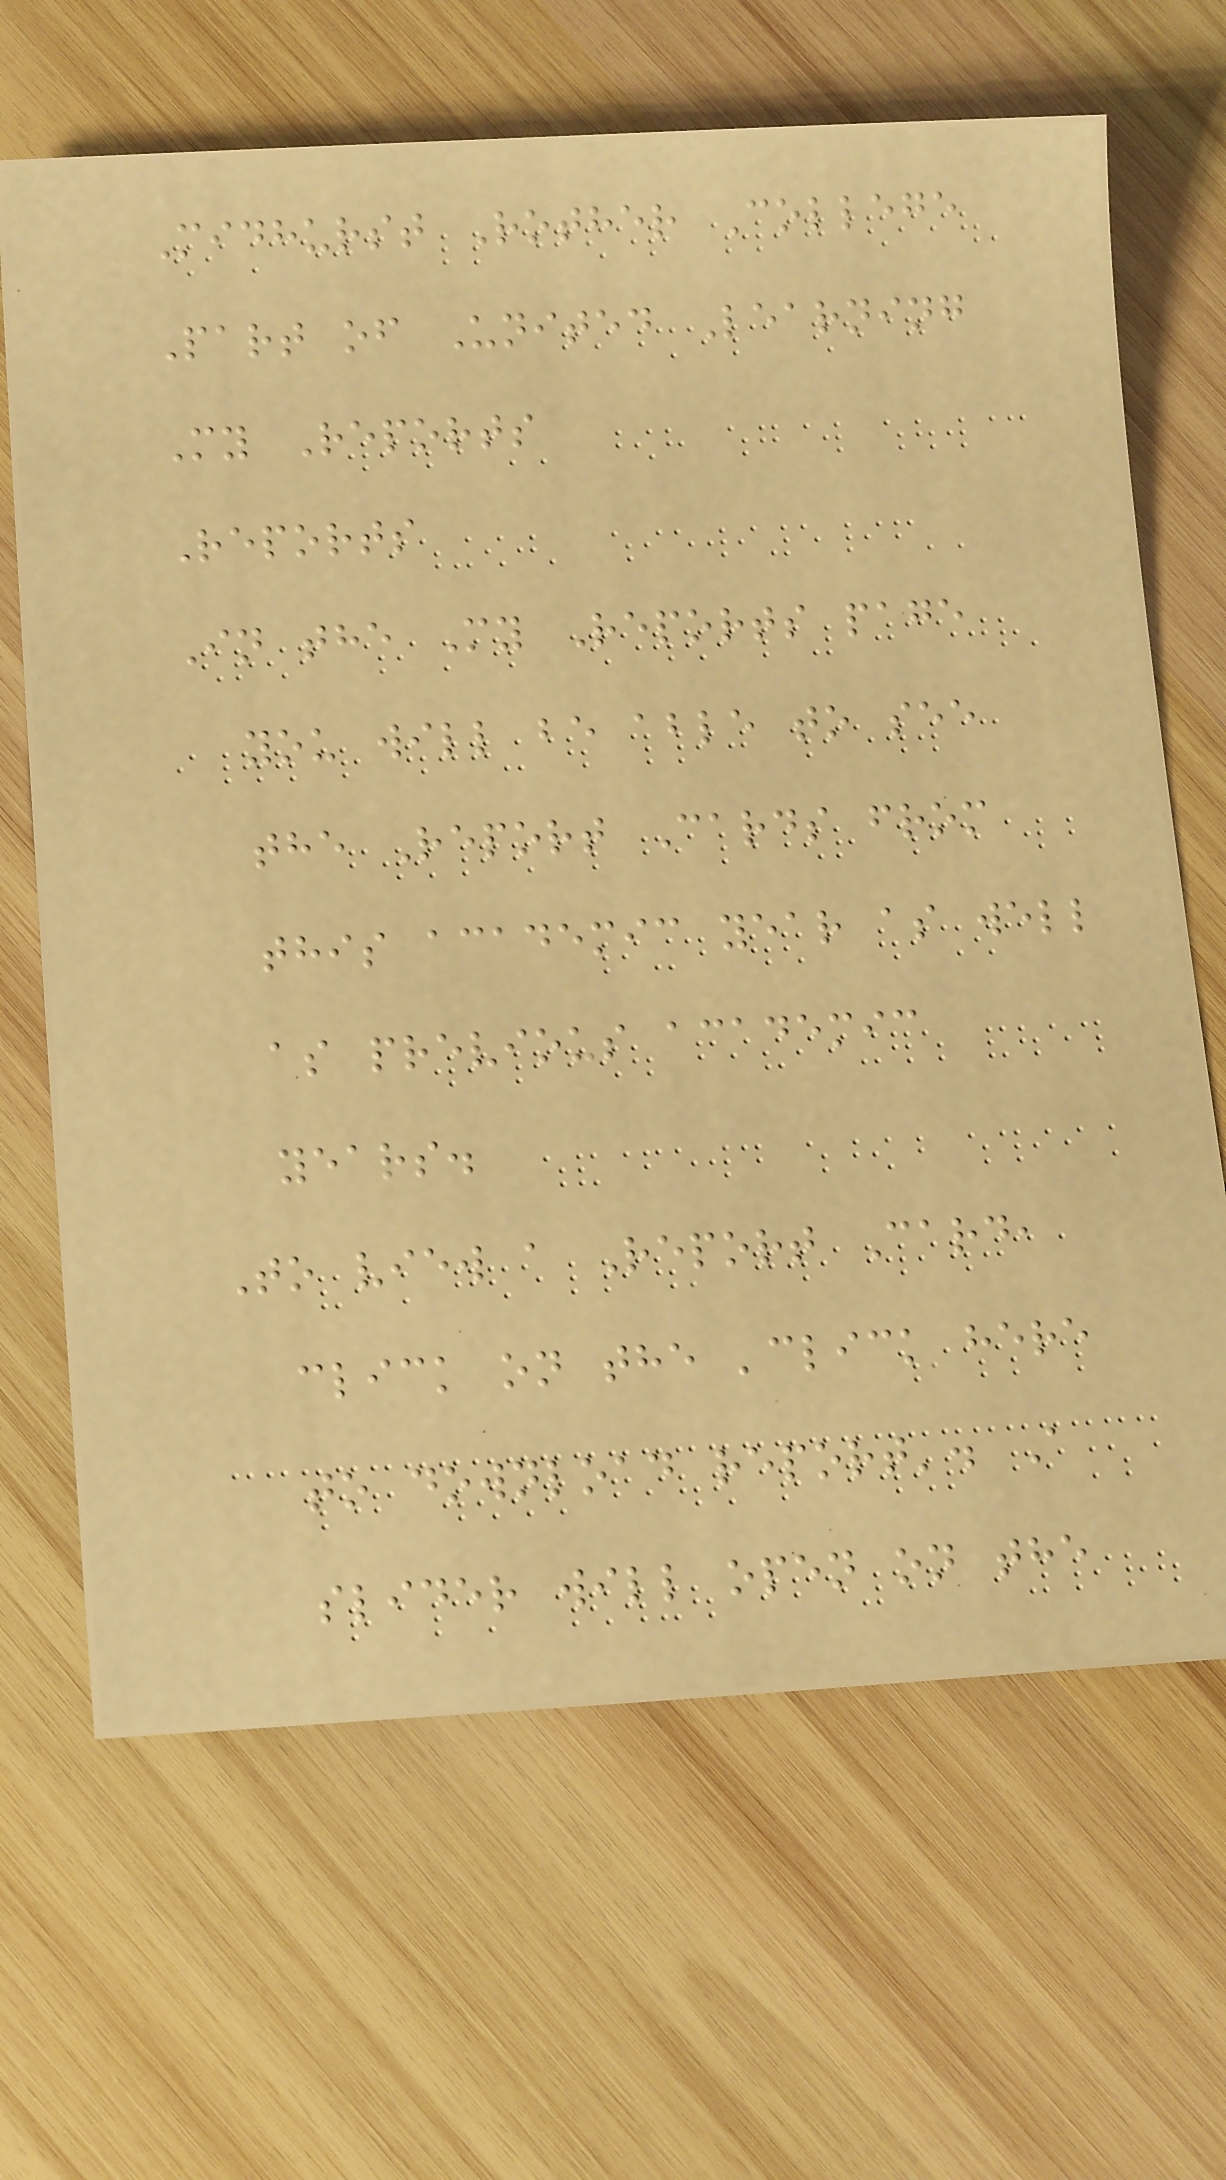Midhurst Rother College
Part of United Learning
My Reports
Reports
In the My Reports page
you will be able to see
the Report Cards from
this academic year as well
as previous academic
years.
To view a Report Card,
click on the 'click here
to download report'. A
slider will open on the
